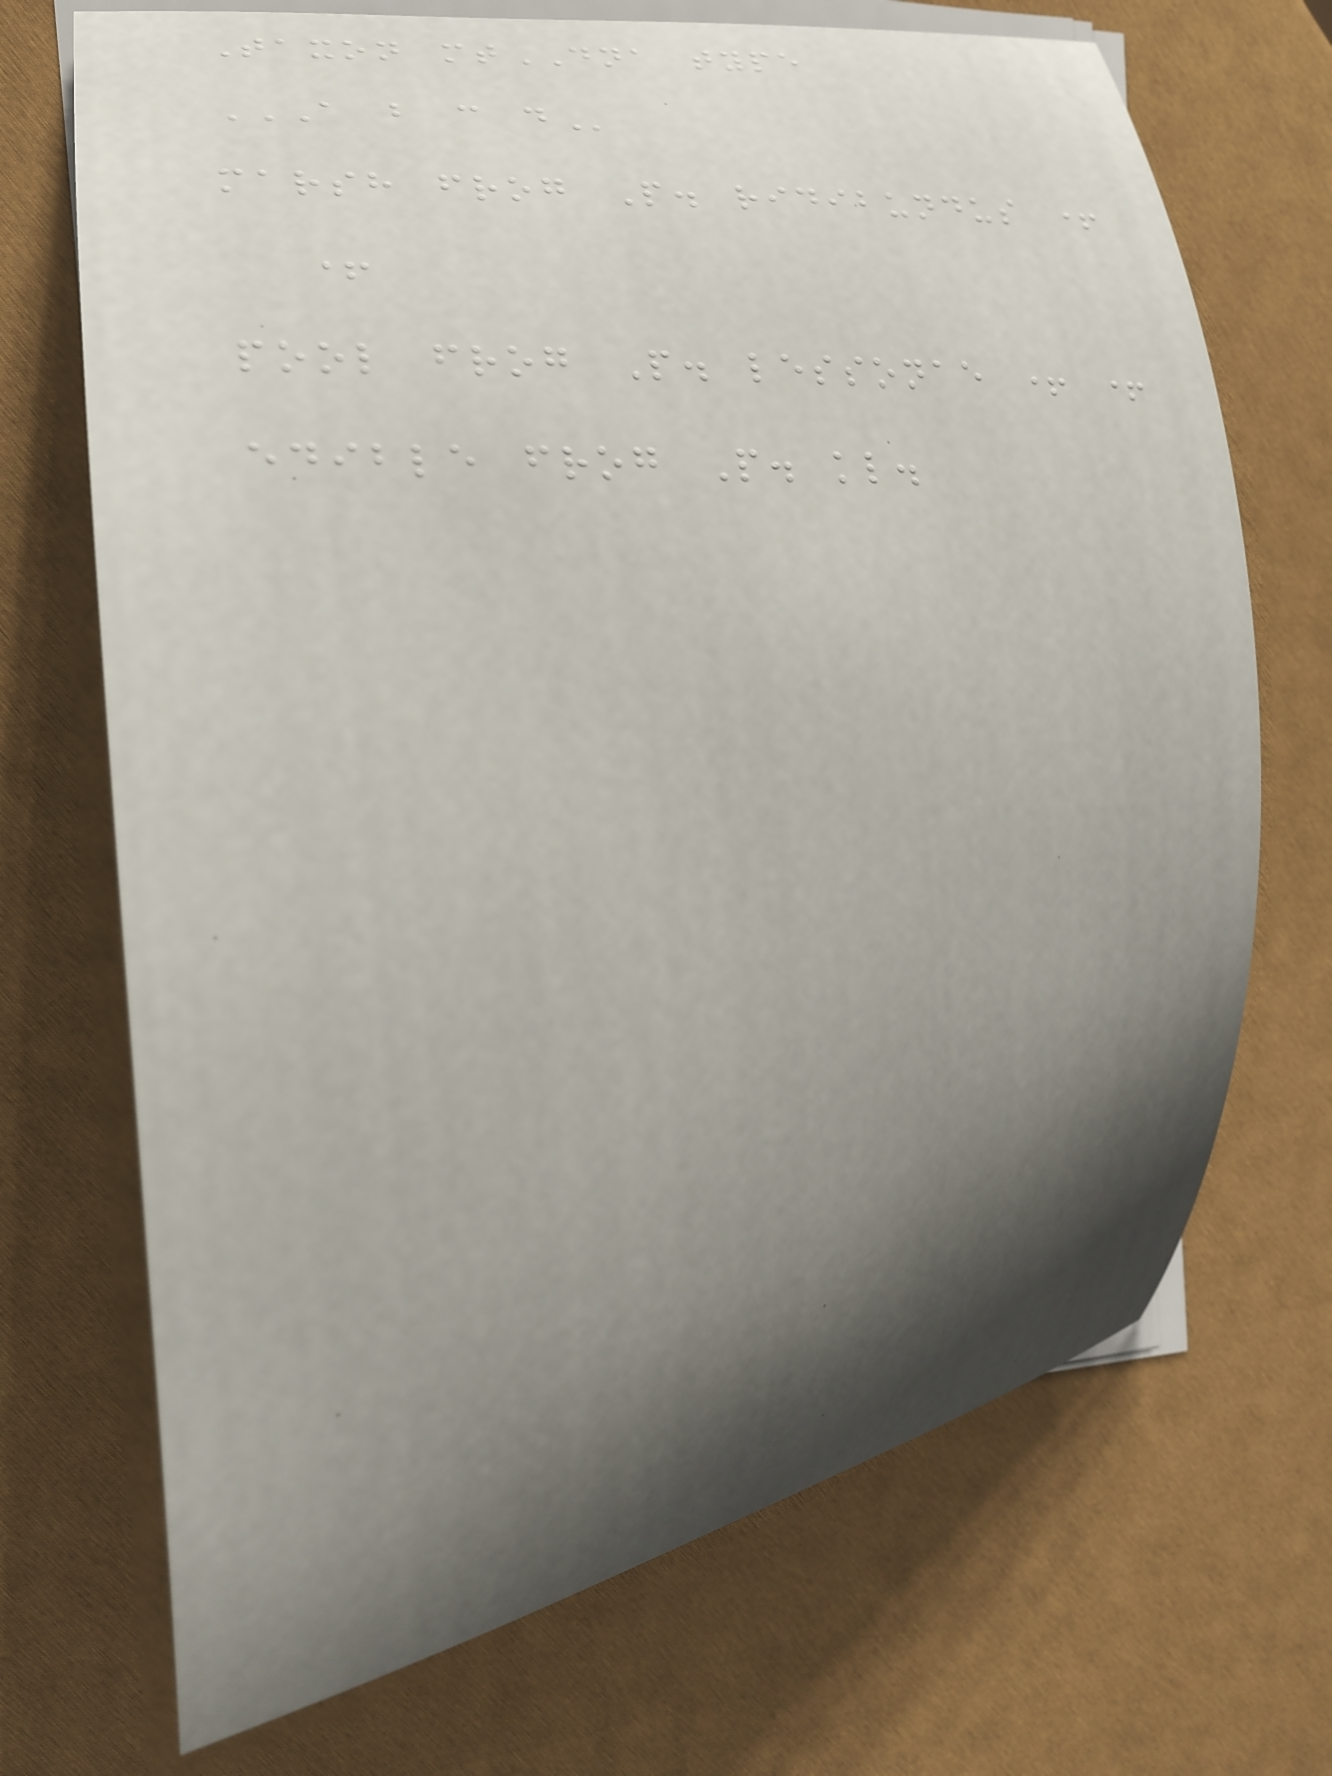Taxon mtDNA type
A B C D
marsh frog P. ridibundus +
+
pool frog P. lessonae + +
edible frog P. kl.
